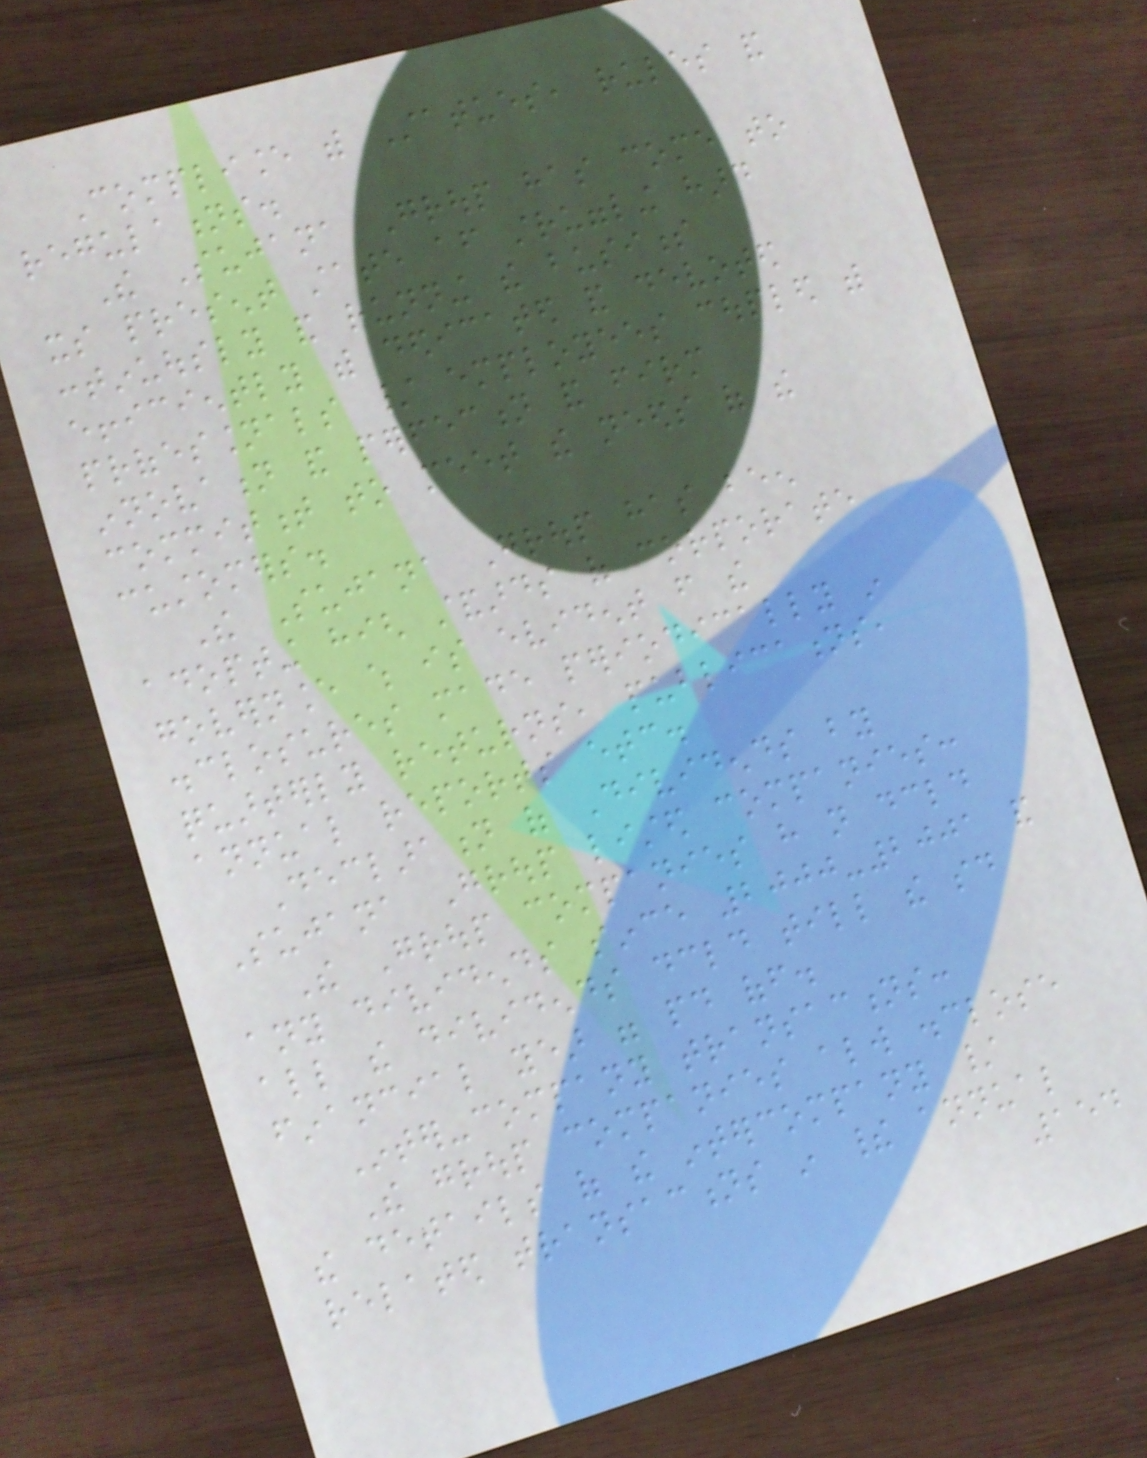Compliance with Statues, rules and
regulations.
The Sujana Group has come to
its present state after struggling hard
continuously and running the business
efficiently with dedicated and devoted
professionals / employees coupled with
innovation and perfection and firm
commitment to meet the needs of the
customers.
The Sujana Group has been
adopting high standards of corporate
governance which is evident from the
disclosures made periodically in
quarterly returns, publications,
annual reports etc.
Declaration of Dividends by
Sujana Group listed companies:
The Group companies have not declared
any dividends since 2000-2001 and
all the dividends declared till the said
financial year were paid off.
Inter-company transactions:
The group companies always disclose
the details of the intercompany /
related transactions in their annual
154
